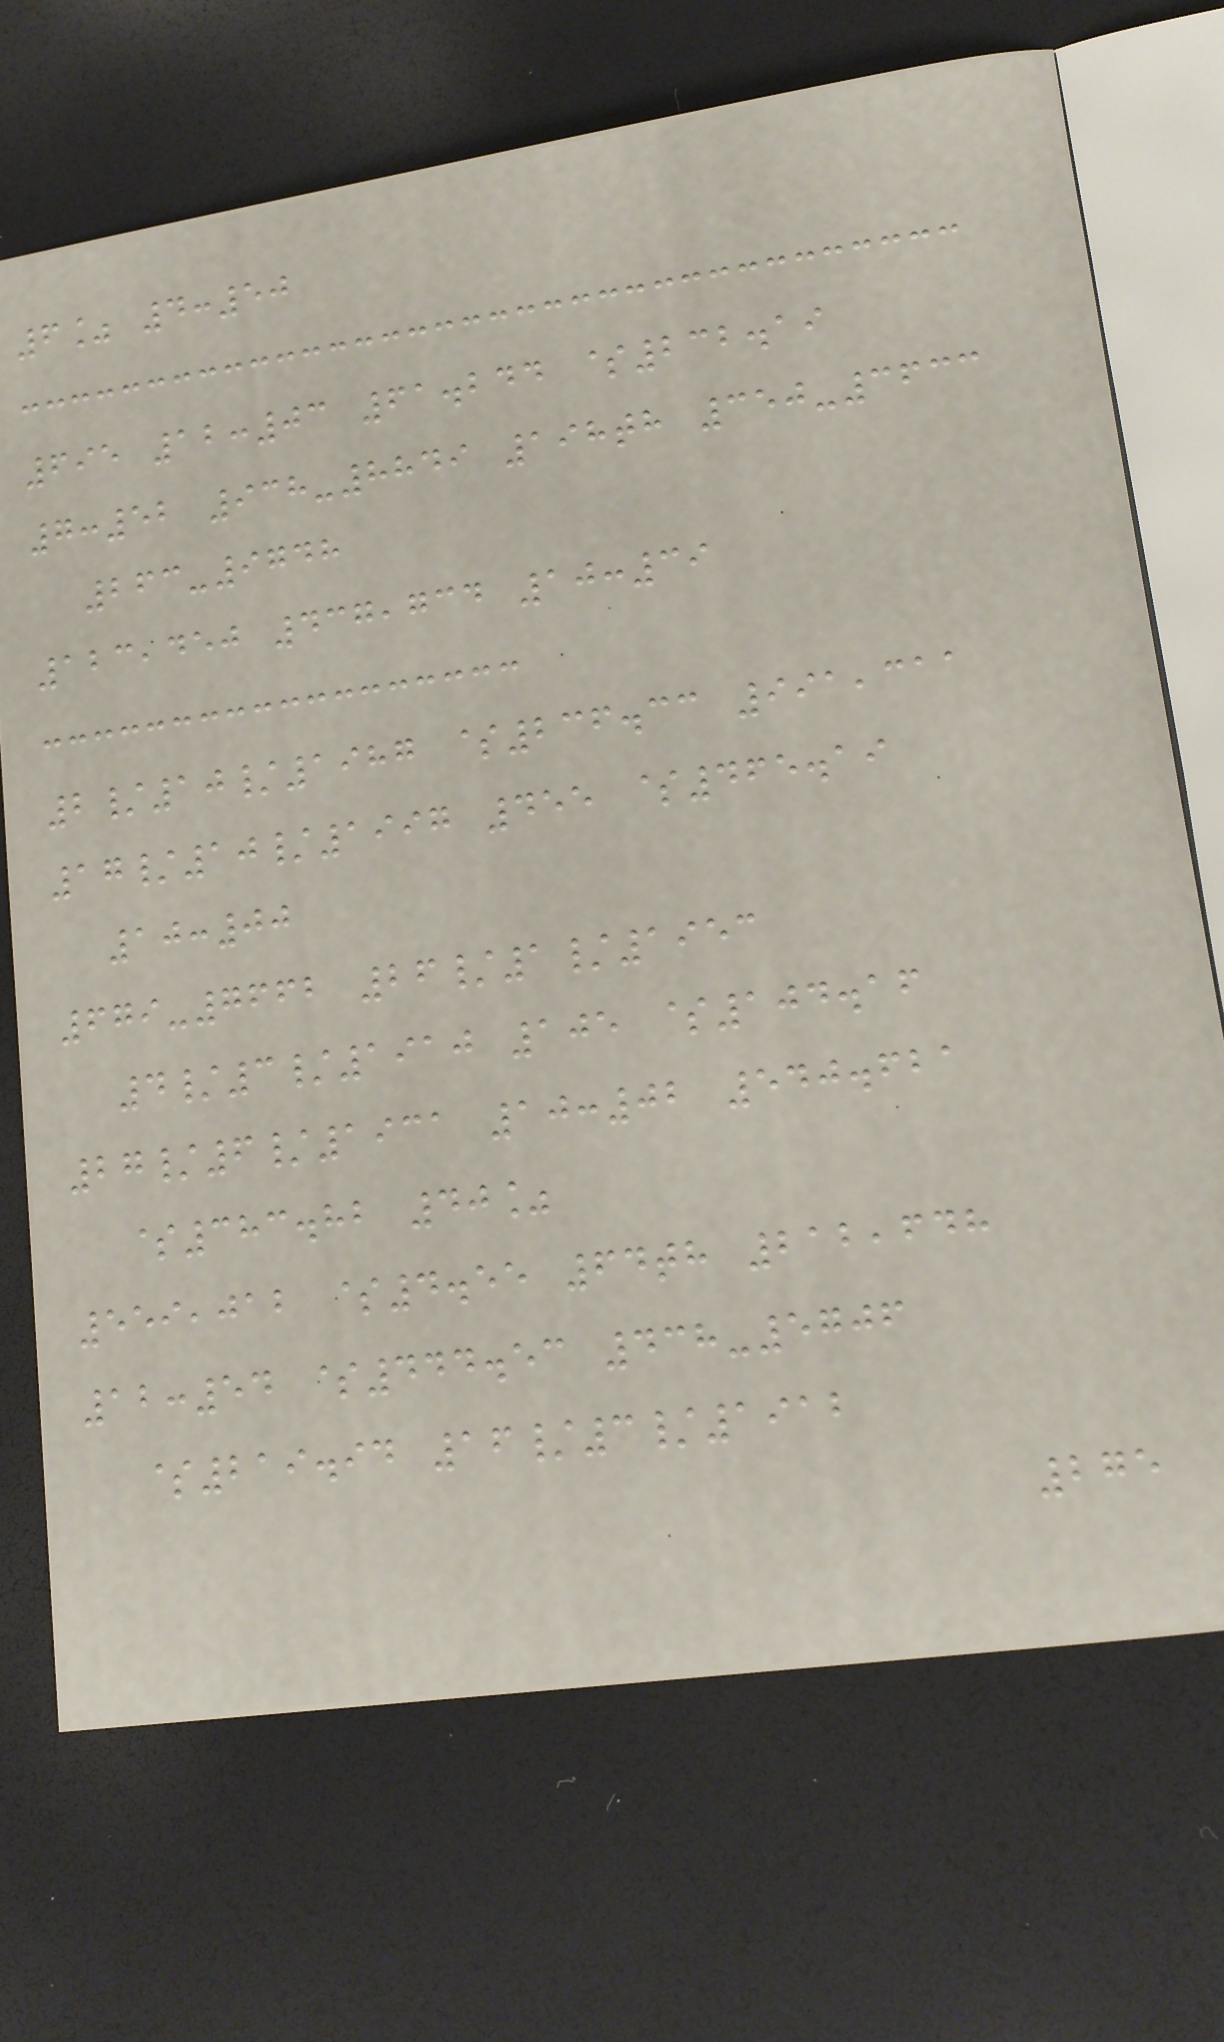6% 4:50
695 12:03 61.244 $232.19
7:52 938-8849 198th 350-3633
263-9748
123,450 437,734 10:39
2/10/1987 $236.33 991,311
17/10/1997 455 $465.19
10:00
679-7662 26/1/1953
4/3/1910 105 $104.16
27/6/1931 10:02 540.621
$383.82 40%
559,012 $4.55 64th 212,648
12:54 $444.53 438-5706
$219.94 16/3/1912
275
